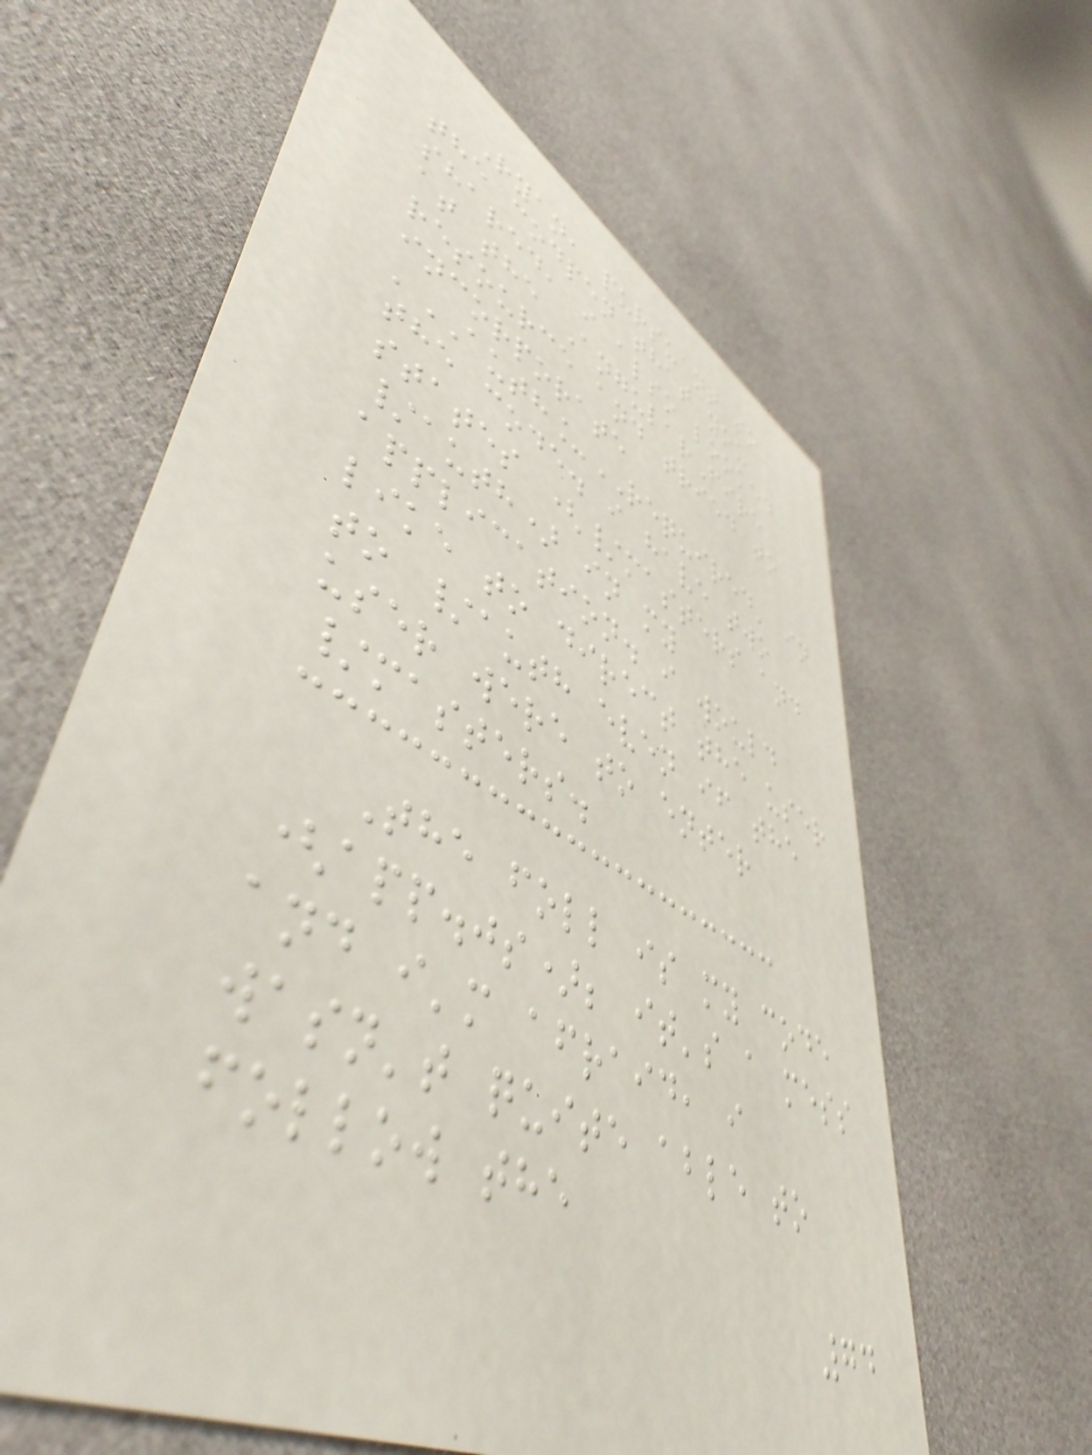Ryan, pursuant to
the codpen that you
shared, i also looked
at the AngularFire
resource and tried to
incorporate
'AUTH_REQUIRED' in
the code. i have two
states (/masters and
/auth) in my
application. i would
like to direct the user
to /auth even if the
user were to enter
/masters.
The foll is my code
(app.js); it's a mess
and i'm afraid, i
wasn't quite able to
follow the
74
